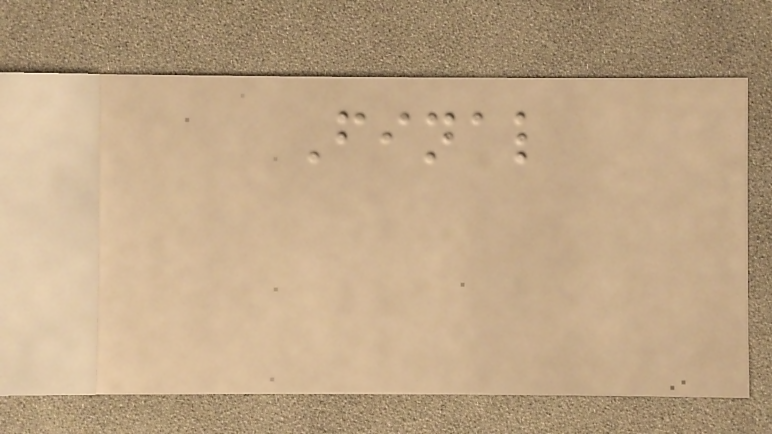Final
